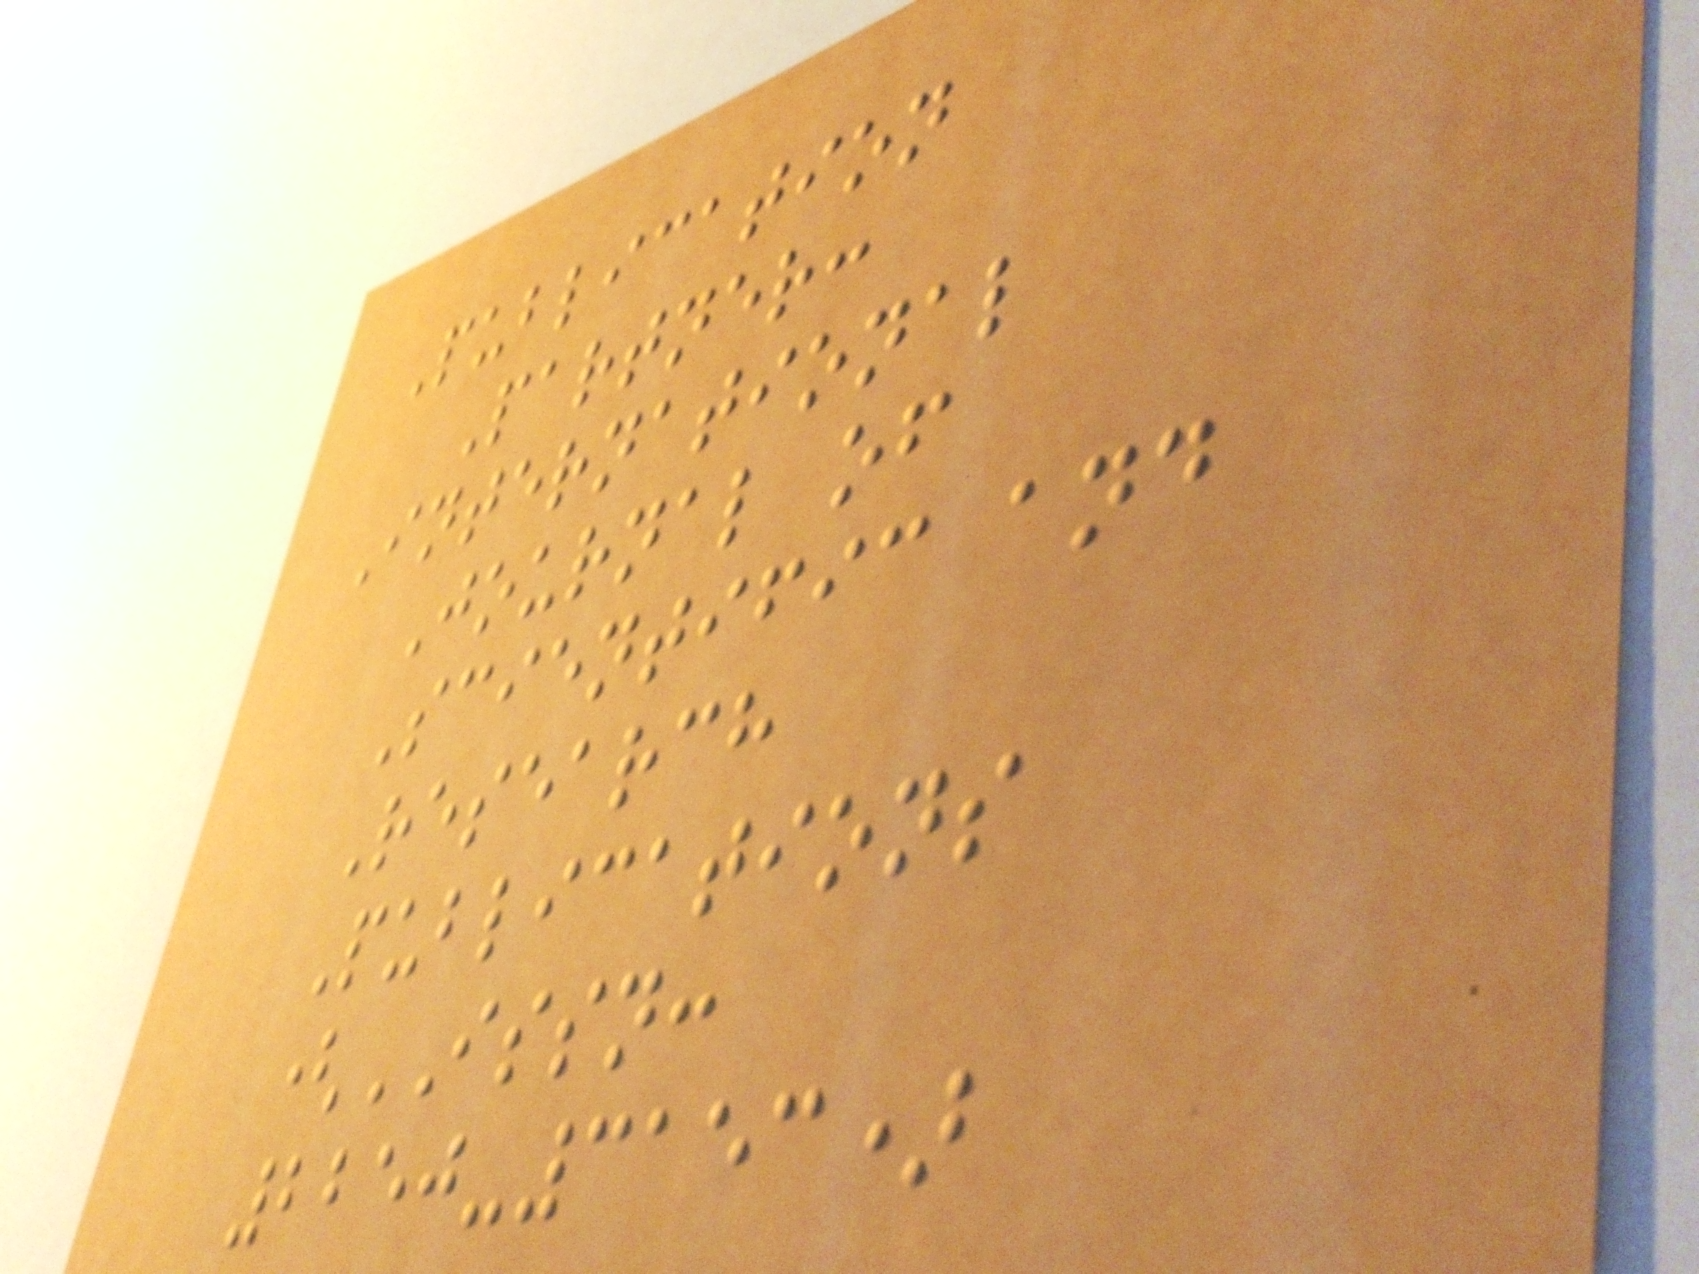Publication
Partner:
International
Journal of
Scientific and
Research
Publications
(ISSN:
2250-3153)
